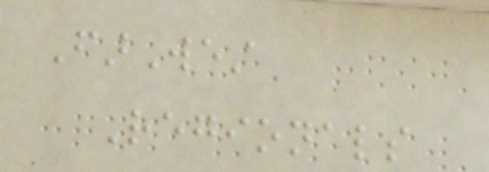FarWest
Regionals
